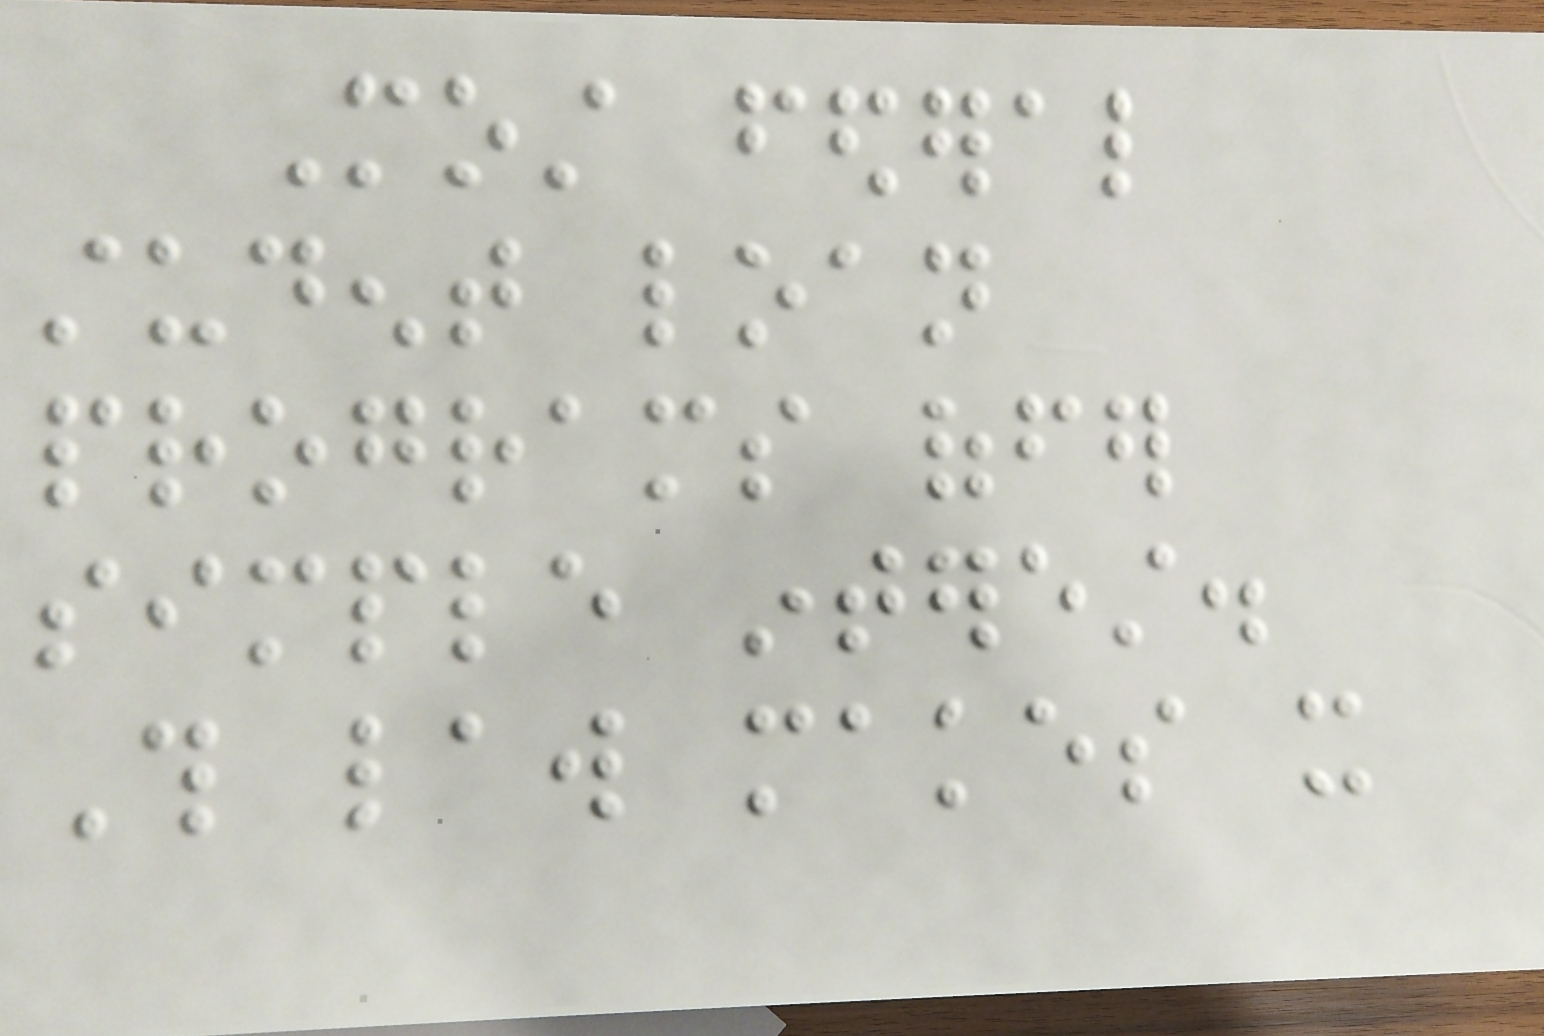Most federal
student loan
programs offer
simple interest.
This law makes it
